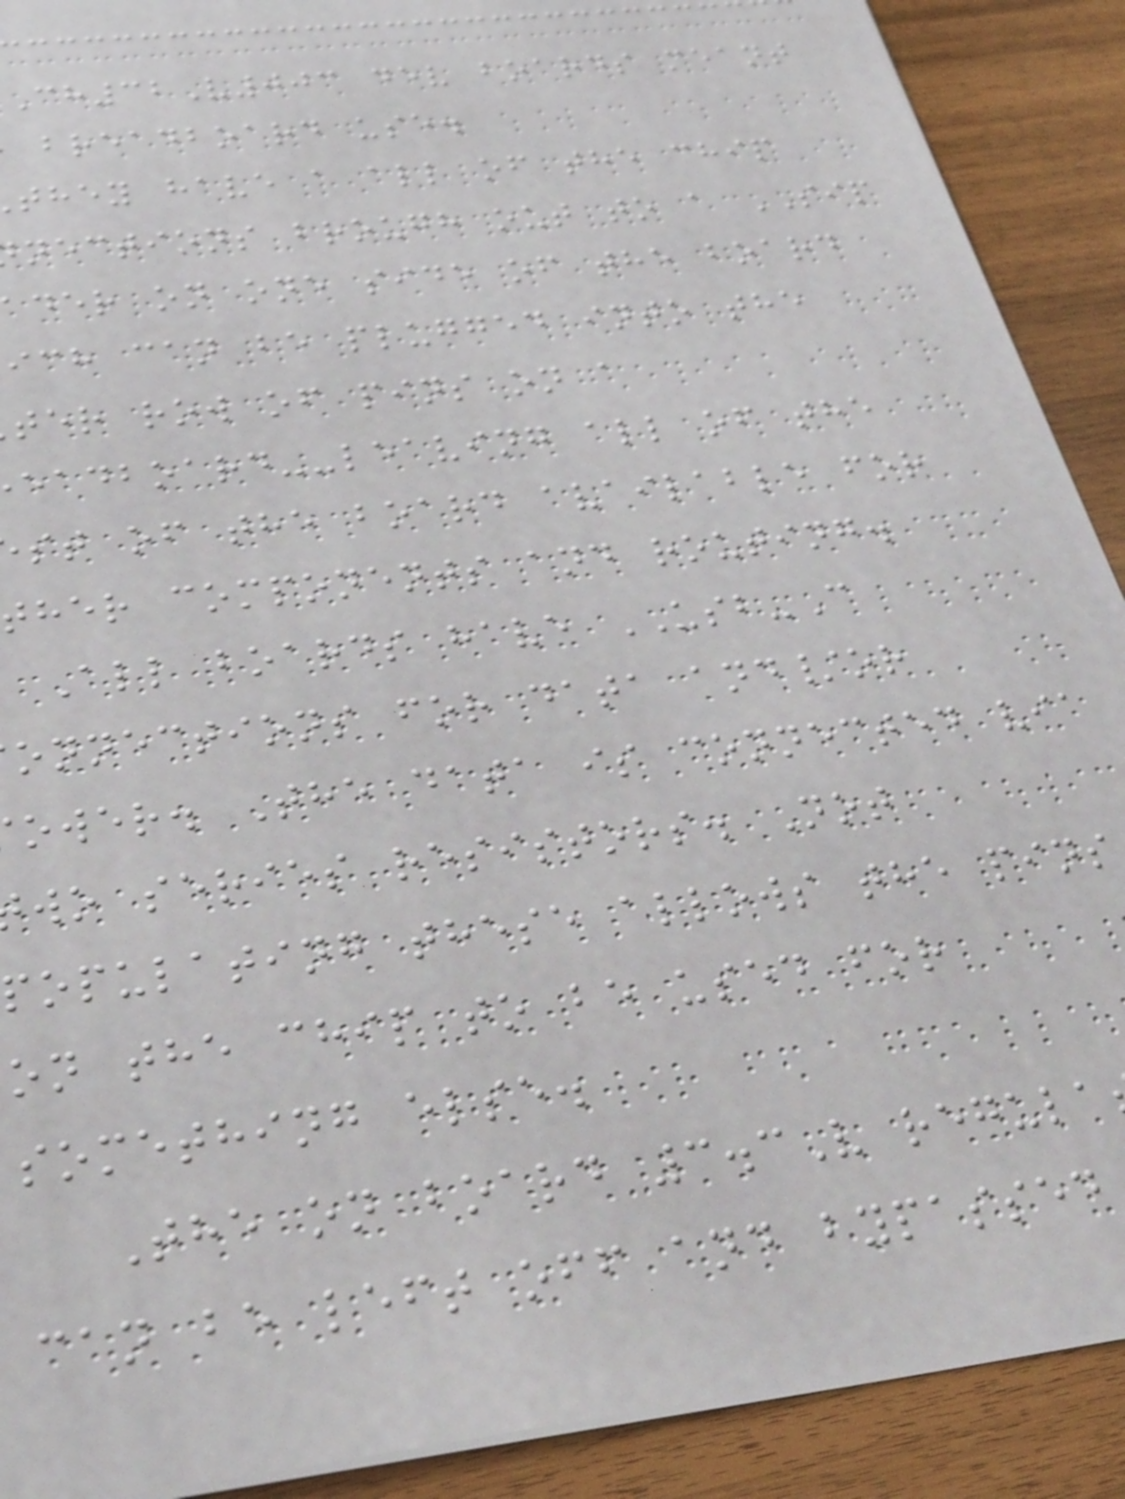32V003 dev boards meant
breadboard use.
they have a all of the chip
nections brough out to a SIP
der on one side of the board
ich can be plugged into the
ter row of pins on a
eadboard--leaving all of the
st of the board available for
ther components and routing.
All boards have USB-C
onnections for data and/or
ower. The data is connected via
wo series resistors. Not
populating these allows the pins
on the chip to be used for
something else.
The on board 3.3V regula
can be left off and bypassed
